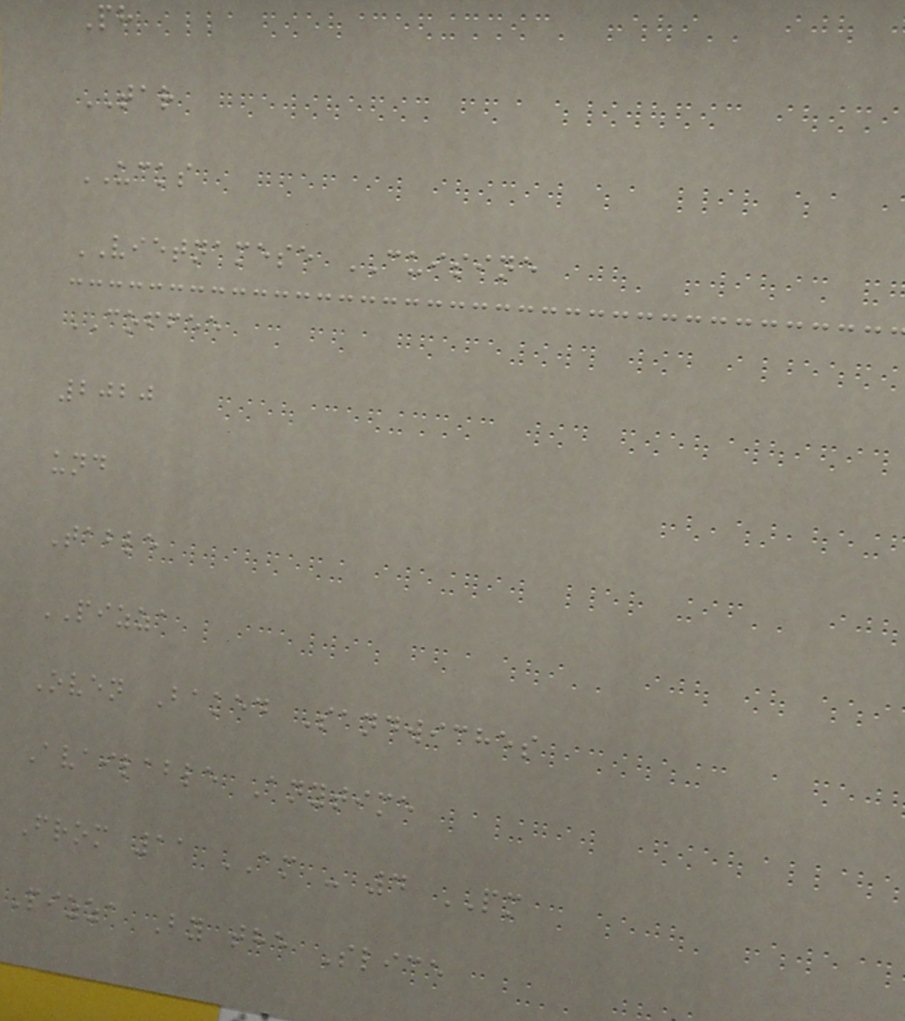Ph
TAR
UCKS
VIETNAMESE CUISINE
COFFEE
2020
und
Table
PIZZA
Oven Baked Sandwiches
Available Anytime
From 11 AM - 4 PM
Pizza By the Slice
